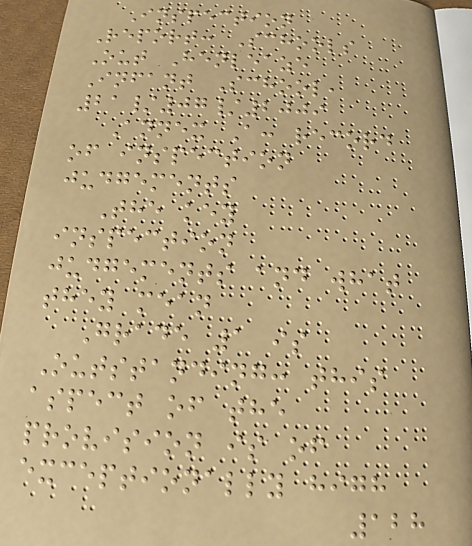Inspection
Report: Schools
Out Henleaze
Infant School,
21/07/2009
Annex A: record
of inspection
judgements
The key
inspection
judgements and what
they mean
Grade 1 is
Outstanding: this
aspect of the
provision is of
exceptionally high
128
